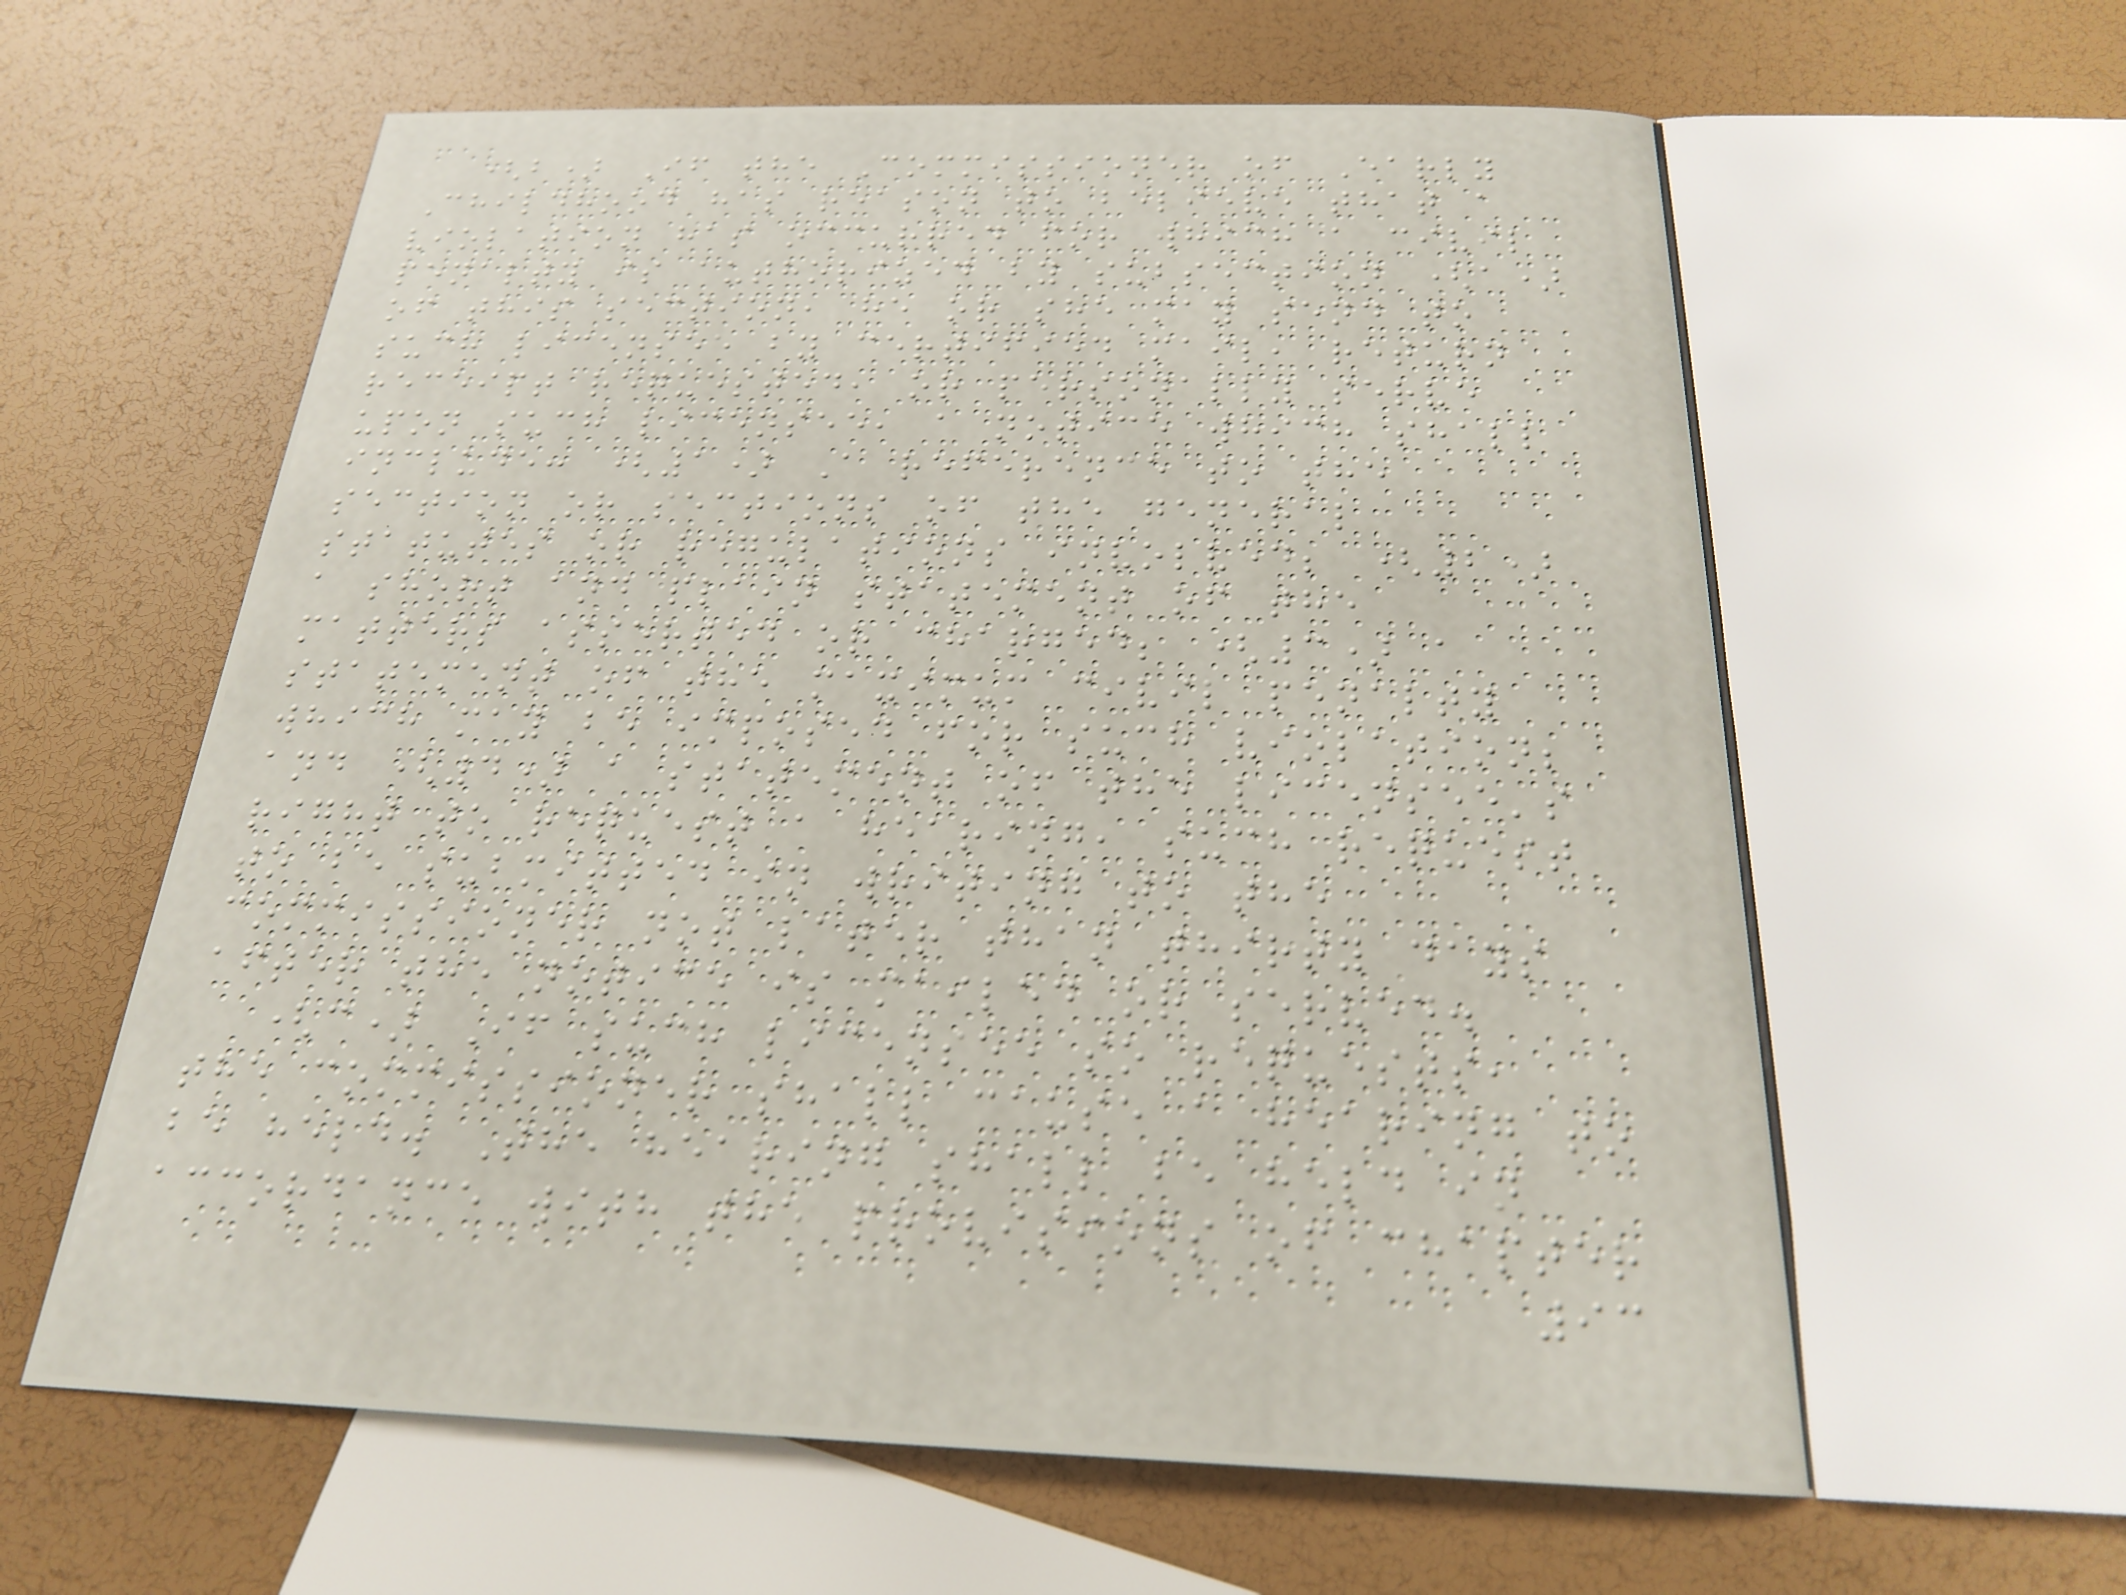(b) If the Commissioner of Early
Childhood has reason to believe that a
violation has occurred for which a civil
penalty is authorized by subsection (a)
of this section, he or she may send to
such licensee by certified mail, return
receipt requested, or personally serve
upon such licensee, a notice which shall
include: (1) A reference to the
section or sections of the general
statutes or regulations involved; (2)
a short and plain statement of the
matters asserted or charged; (3) a
statement of the maximum civil penalty
which may be imposed for such violation;
and (4) a statement of the licensee's
right to request a hearing, such request
to be submitted in writing to the
commissioner not later than thirty days
after the notice is mailed or served.
(c) If such licensee so requests,
the commissioner shall cause a hearing to
be held. The hearing shall be held in
accordance with the provisions of chapter
93
